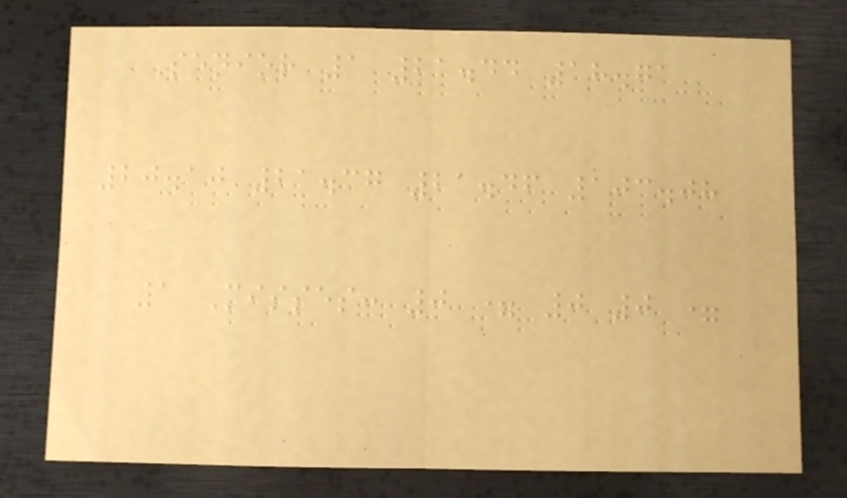Senior 1 21.44 18.71
20.10 21.37 21.46 103.08
1 Misses: 0 = 0 0 =
